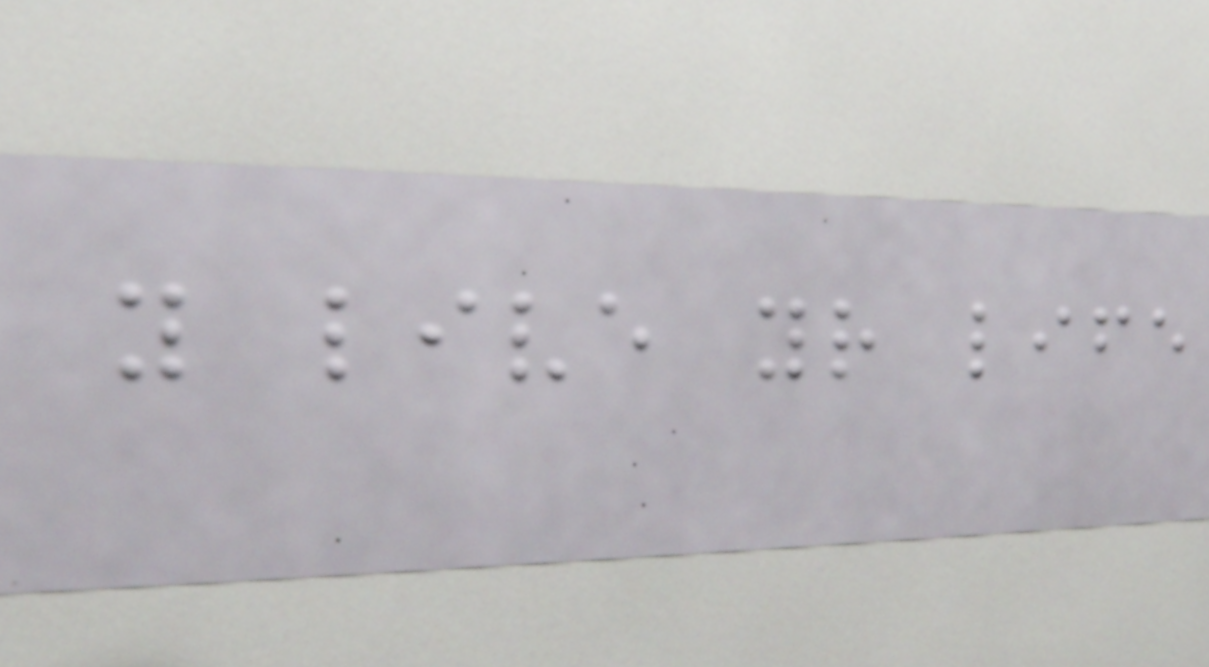you live your life
